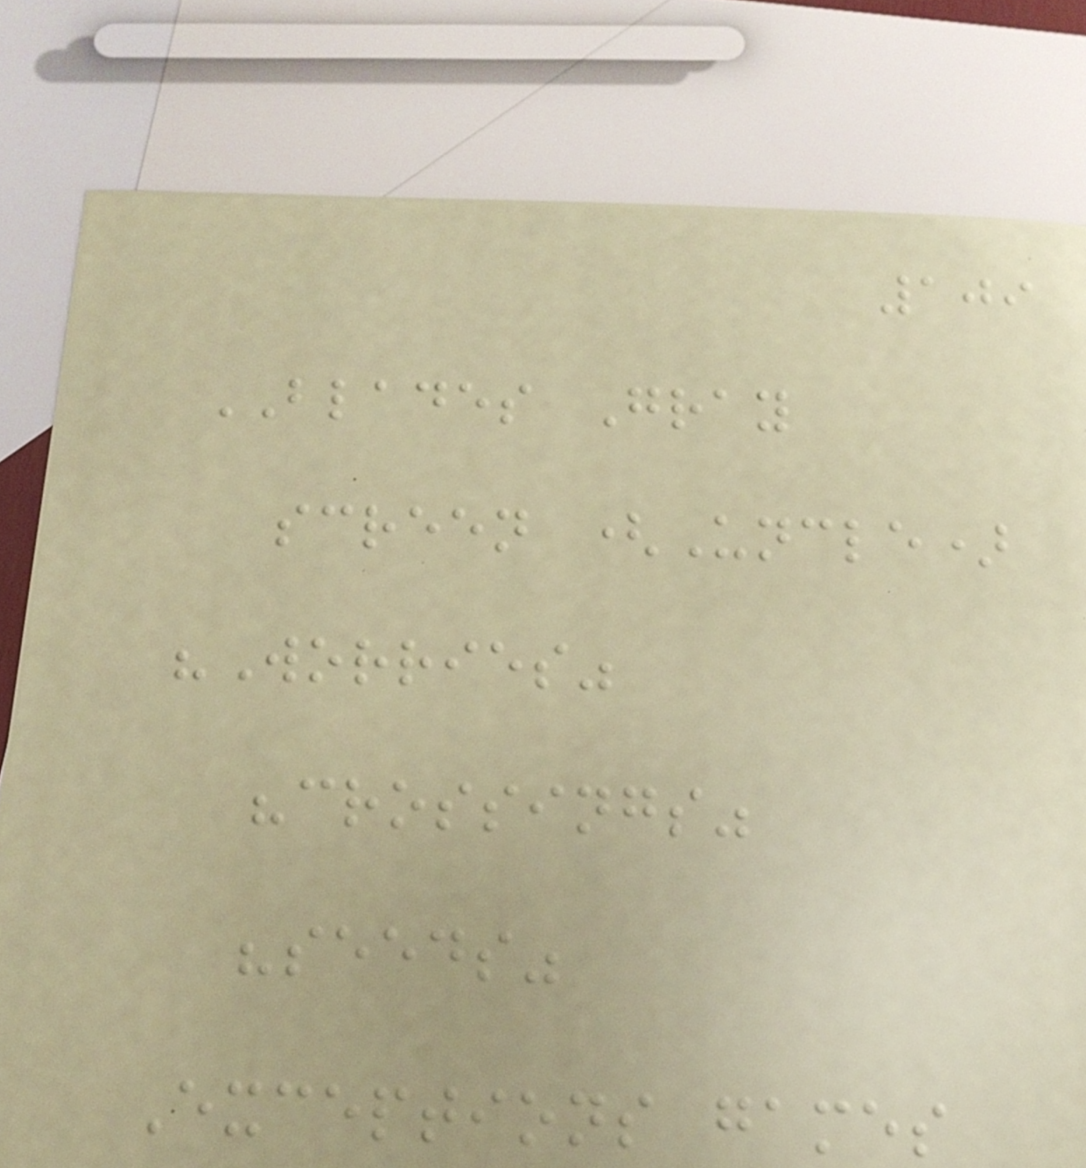109
BLADES Gray
screen (Uncle)
"Worries"
"crossings"
"seeds"
Exceptions games
